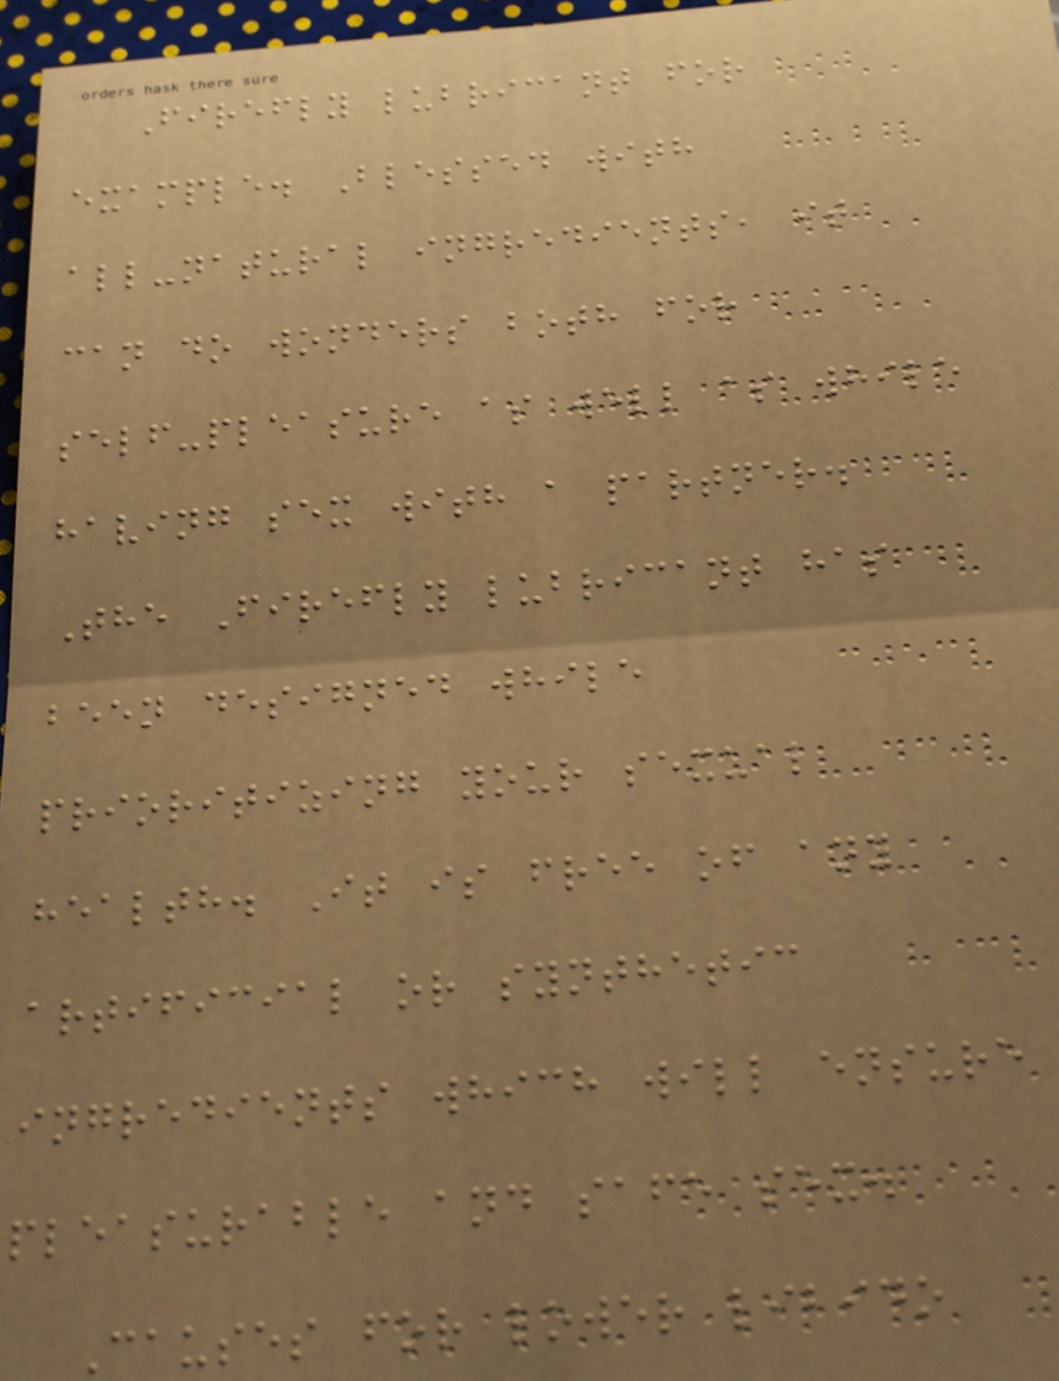Firefly lubricant for
example. Blessed with
all-natural ingredients, it
can do wonders both for
self-pleasure as well as while
having sex with a partner.
The Firefly lubricant has
been designed while
prioritizing your sexual
health. It is free of any
artificial or synthetic
ingredients which will ensure
pleasurable and safe sex.
Causes for lower libido
